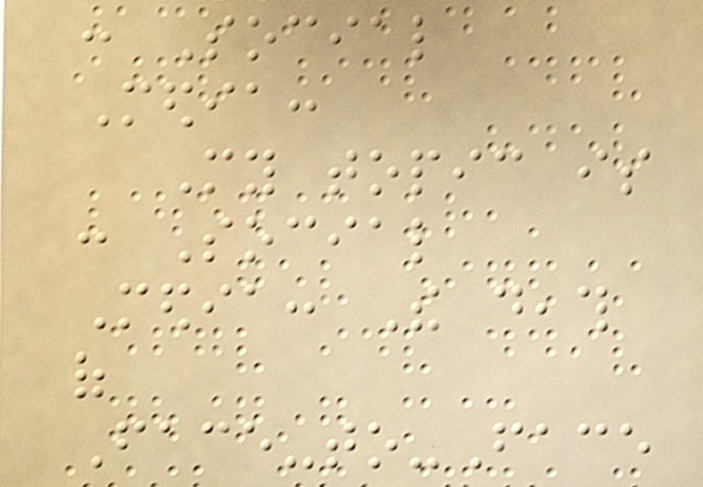: Social
Media:
My topic is
: Social
Media: The death
of
Face-to-Face
